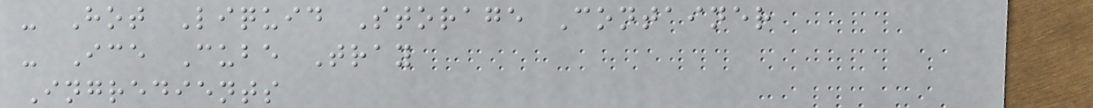- Hot Liquid Storage Container
- Ice Cube Tray
Ingredients
